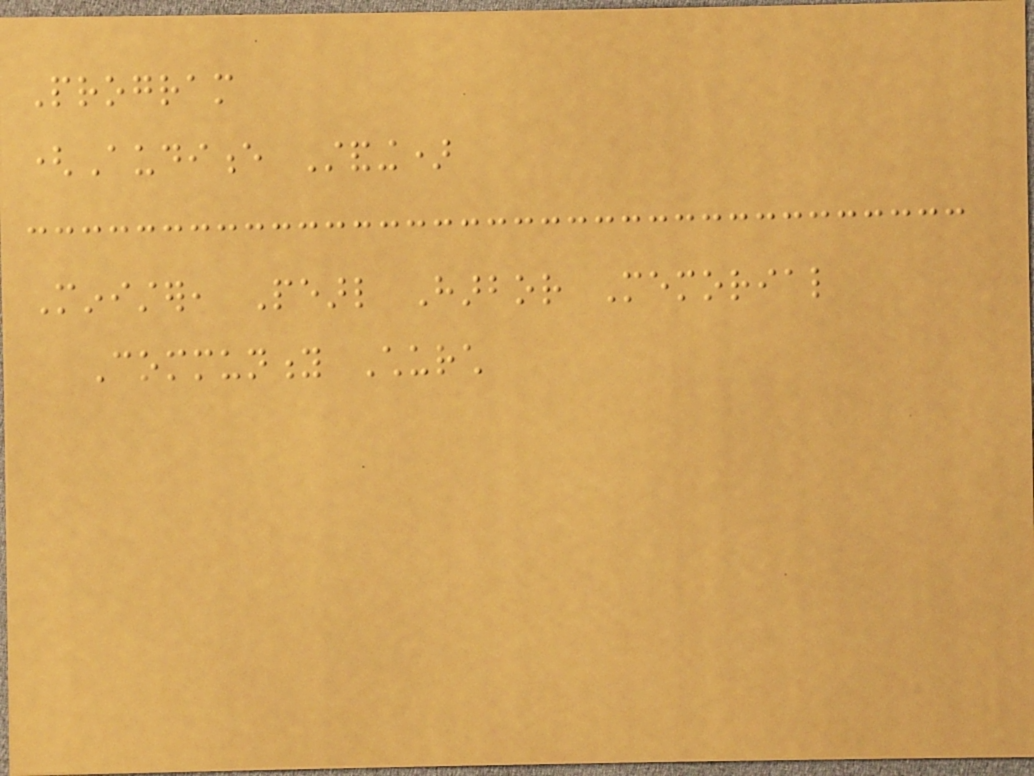Program
(Audience Standing)
Minister, Pearl Harbor Memorial
Community Church
